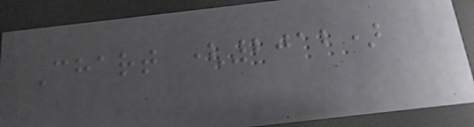Chart (2012)
